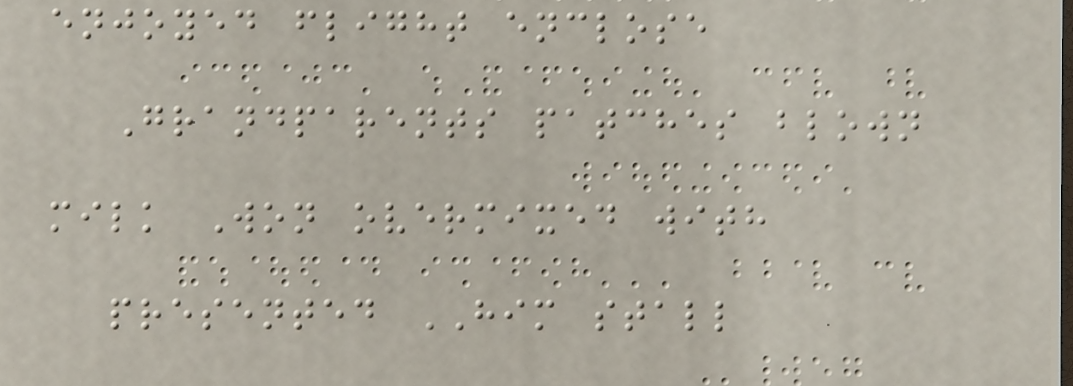enjoyed flight enclose
Grandparents patches blown
milk Won overmixed with
presented HIM stall
